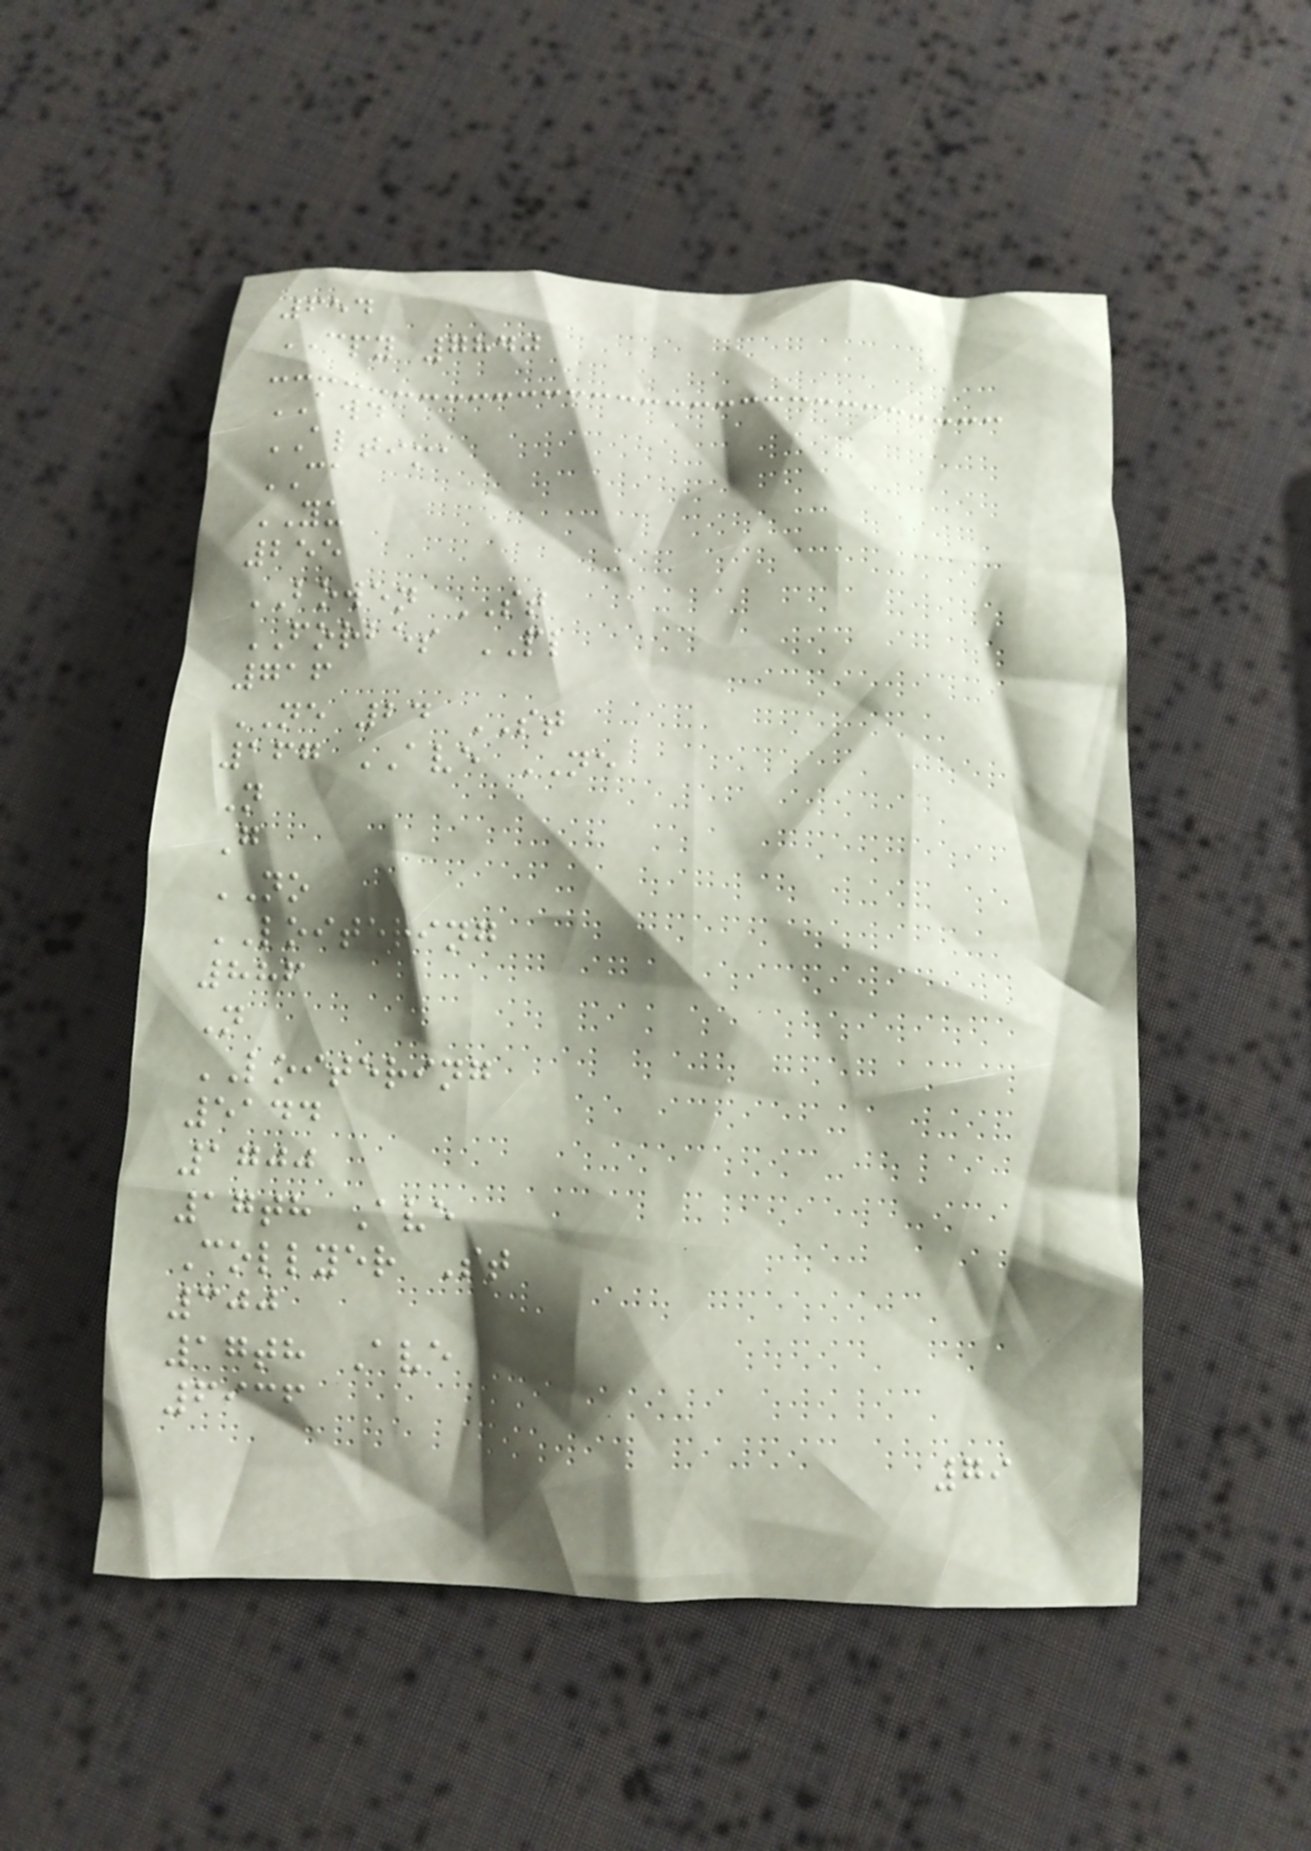654
CPY 7840
AWD
ALTIMA
CA
YU
255
BOWEN ST
FORBES PL
716
NE 24 ST
167 AVE NE
N
G
NO
LOITERING
886
N
LOITERING
5144
1700
17th Ave
Collyer St
300
17th Ave
6936
79
